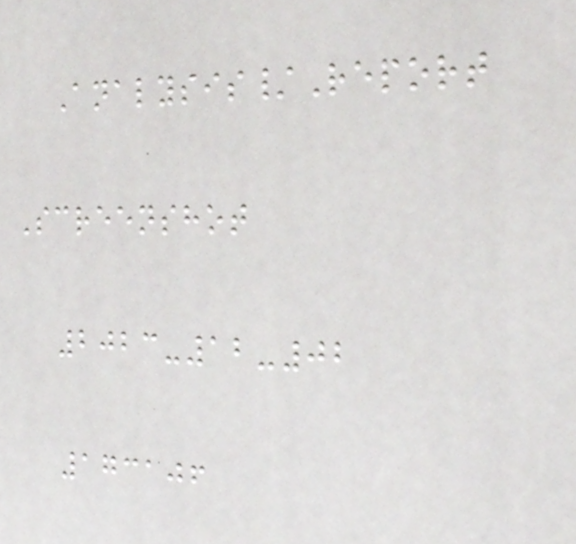Analysis/Report
Screenshot
2023-12-02
173106
